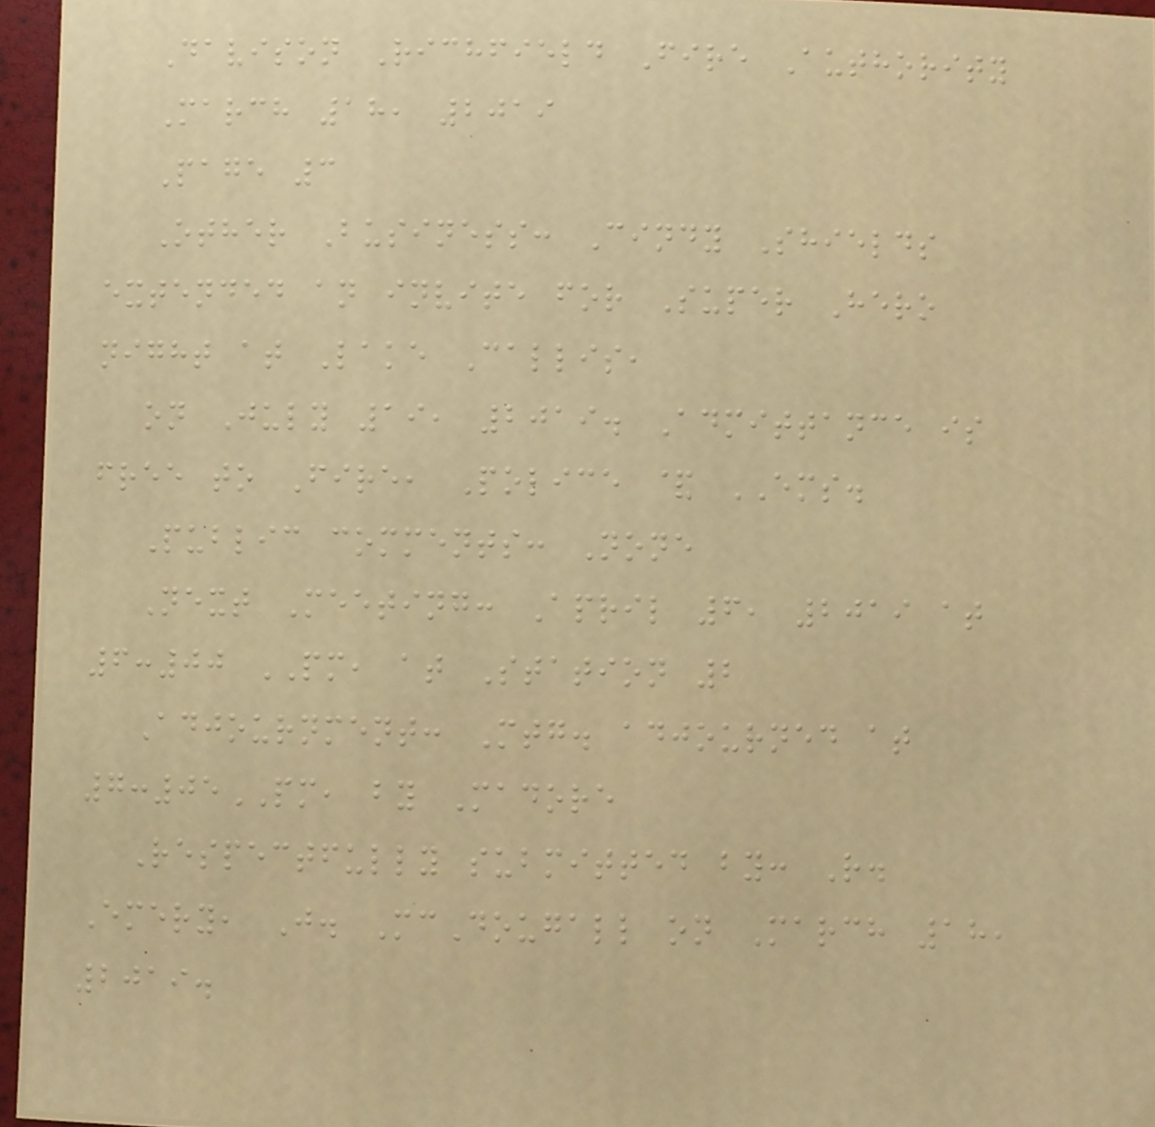Davison Richfield Fire Authority
March 18, 2019
Page 3
Other Business: Cindy Shields
extended an invite for Super Hero
night at Lake Callis,
on July 19, 2019. Admittance is
free to Fire, Police & EMS.
Public comments: None
Next Meeting: April 6, 2019 at
6:00 PM, at Station 2
Adjournment: Mtg. adjourned at
7:05PM, by Madore
Respectfully submitted by: R.
Emery, J. McDougall on March 18,
2019.
